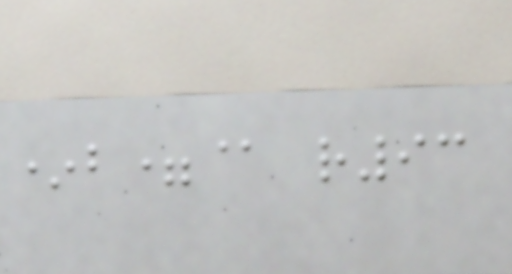*b=@ r93
